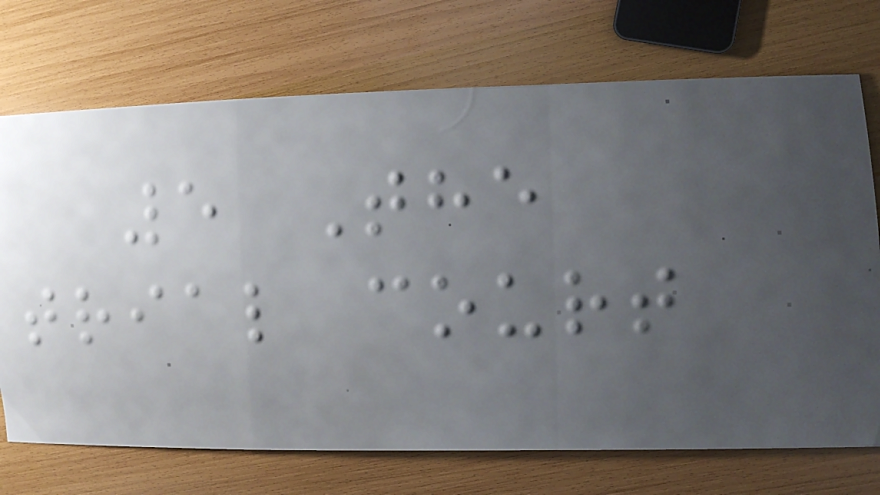5 The
trial court
